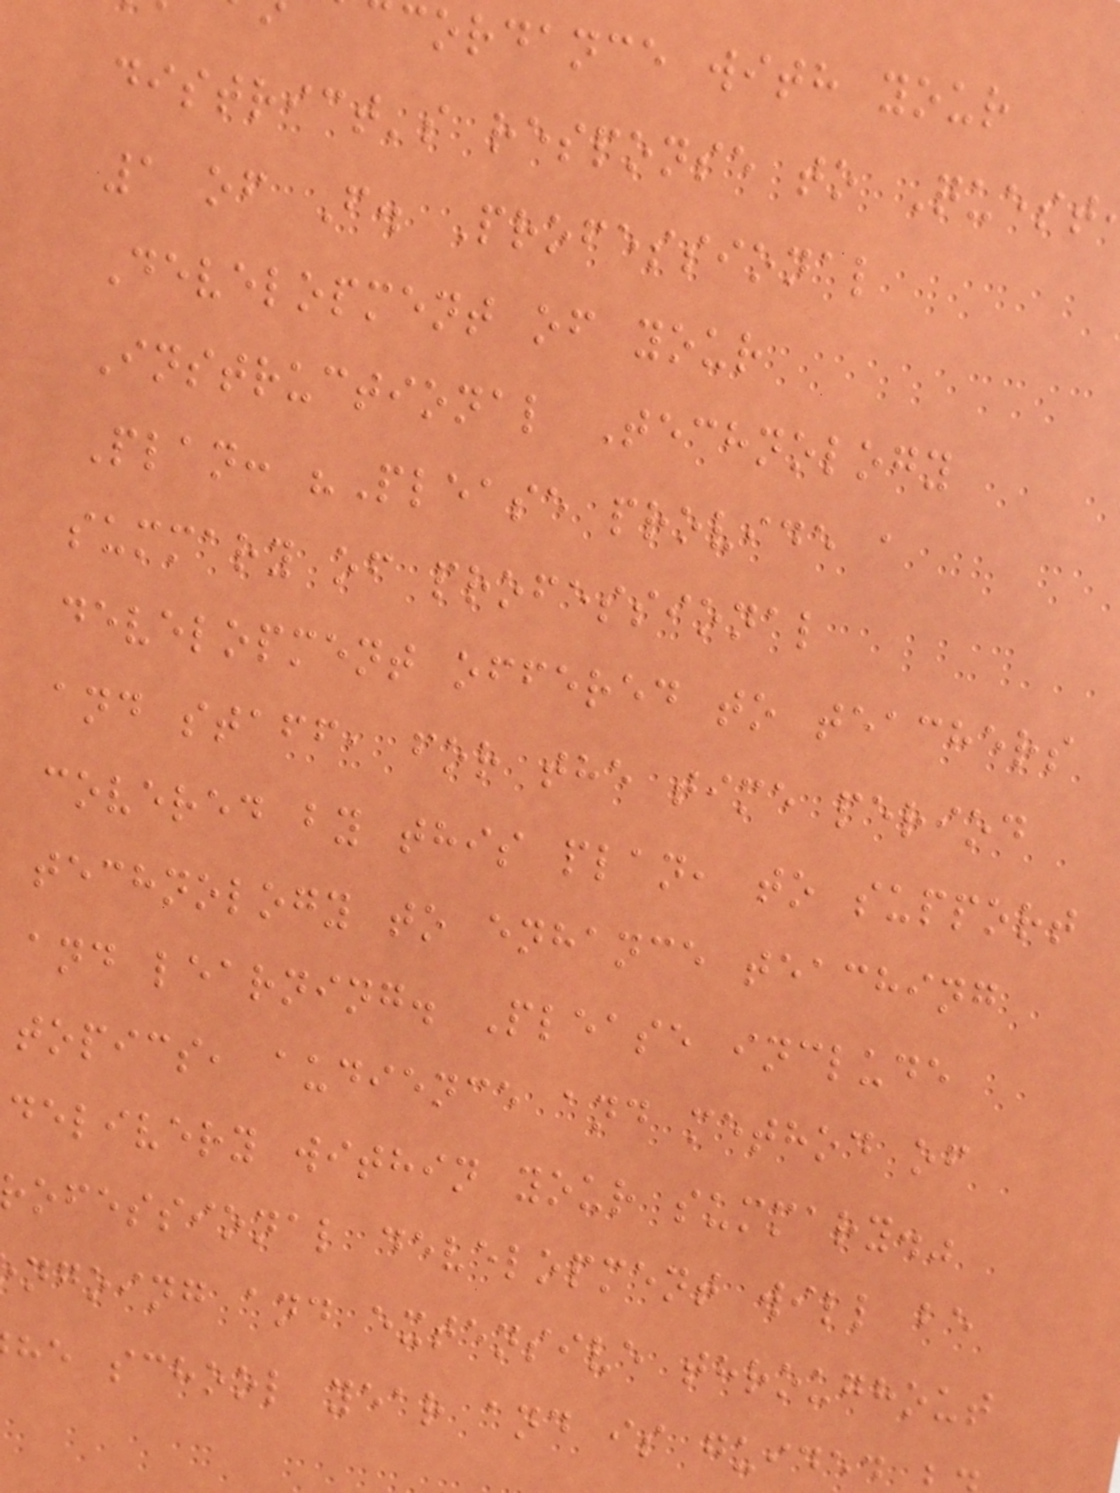cordance with your
district's response to Quest
1 of F. Professional
Development of your
Instructional Technology
Plan: "Please provide a
summary of professional
development offered to teachers
and staff, for the time period
covered by this plan, to support
technology to enhance teaching
and learning. Please include
topics, audience and method of
delivery within your summary."
rofessional development will be
ngoing and extensive throughout
he school year and is guided
